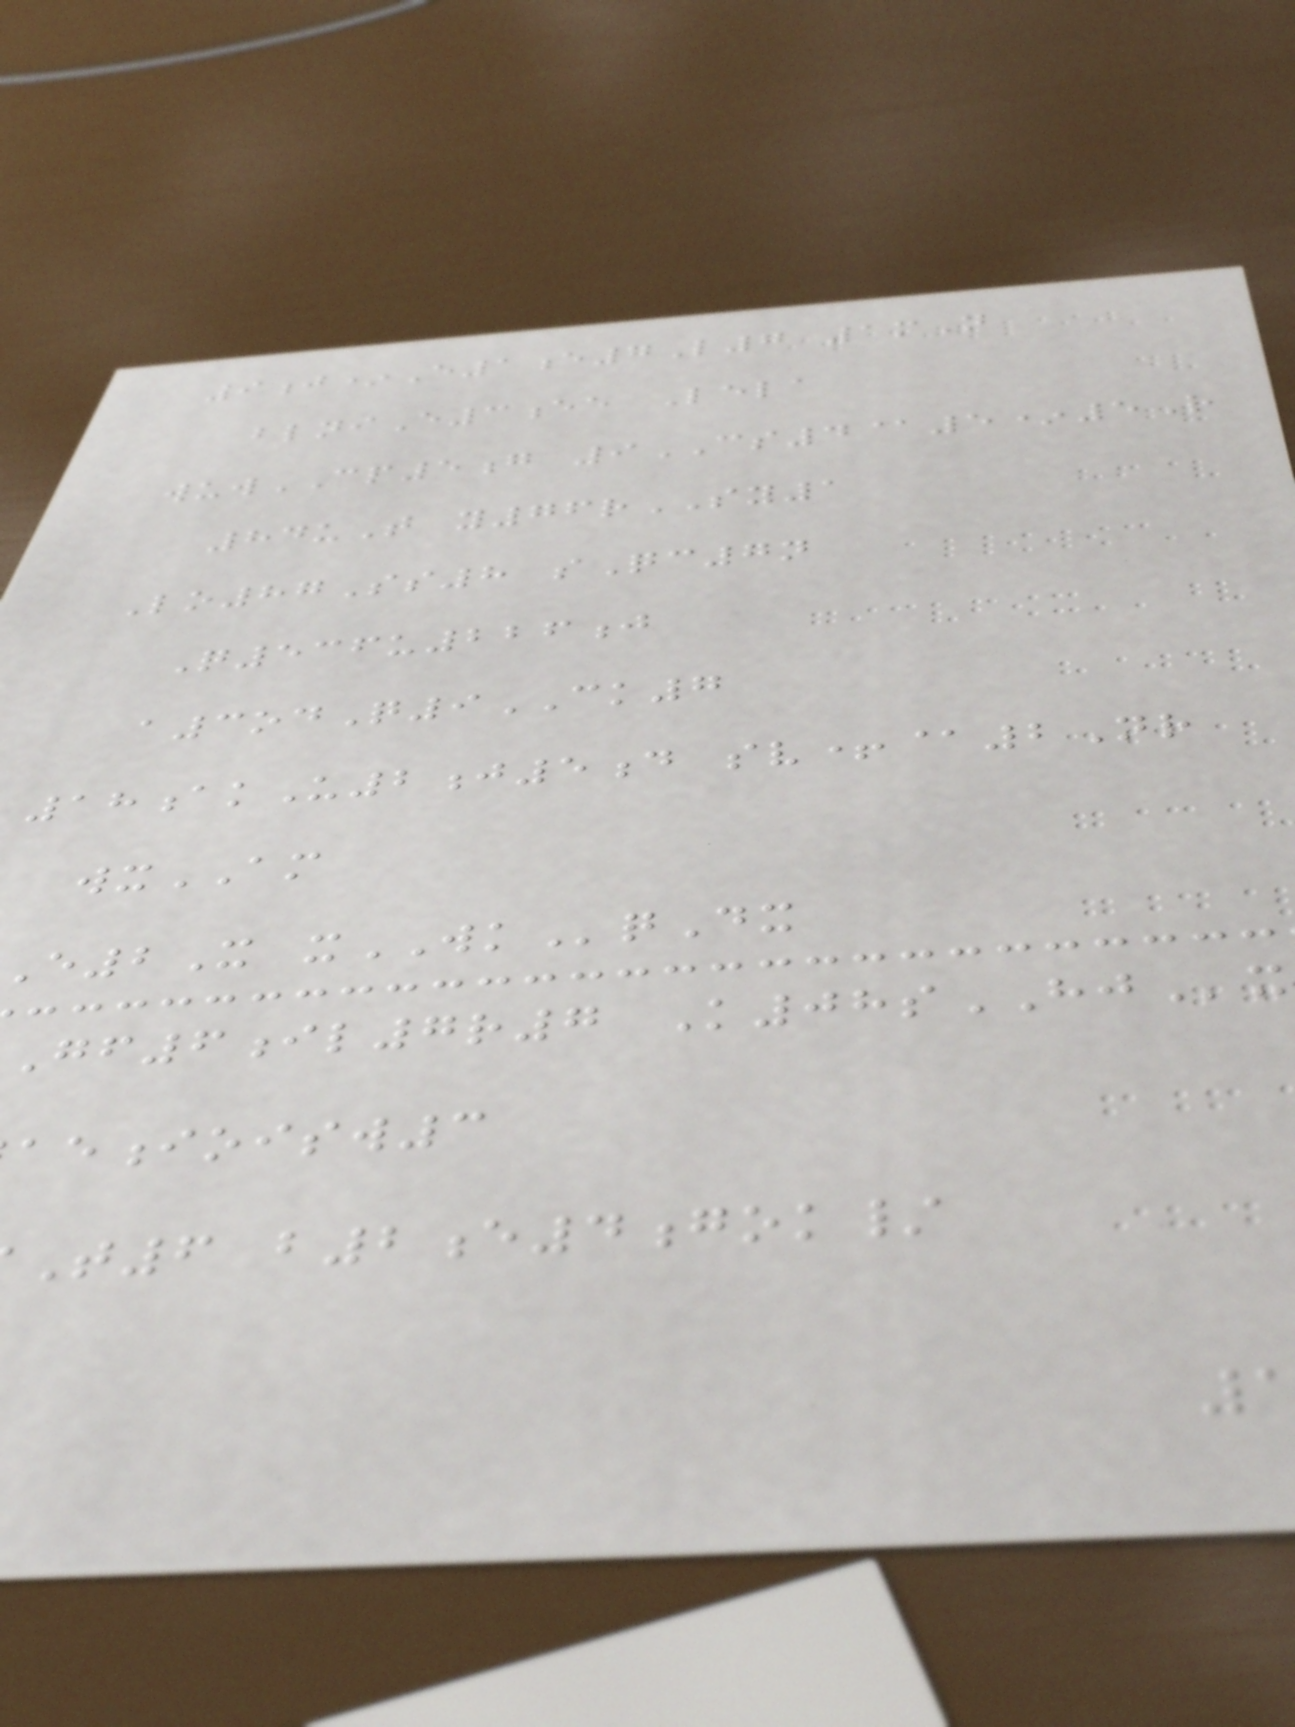9j*E1e7L7 1mN
blniE3ee Lela
wuwCP5g 9CS4@5*5R
84uT y76rSY1
Lo87Ss8 sQc7n
Q536u226j
a3odQ9CK7
18akU2j5d sv+@2Nr
wxAM
2X xWKqDx
gf6il7r7 K08sHJx
ioisw3
T6 b2e4gok/
